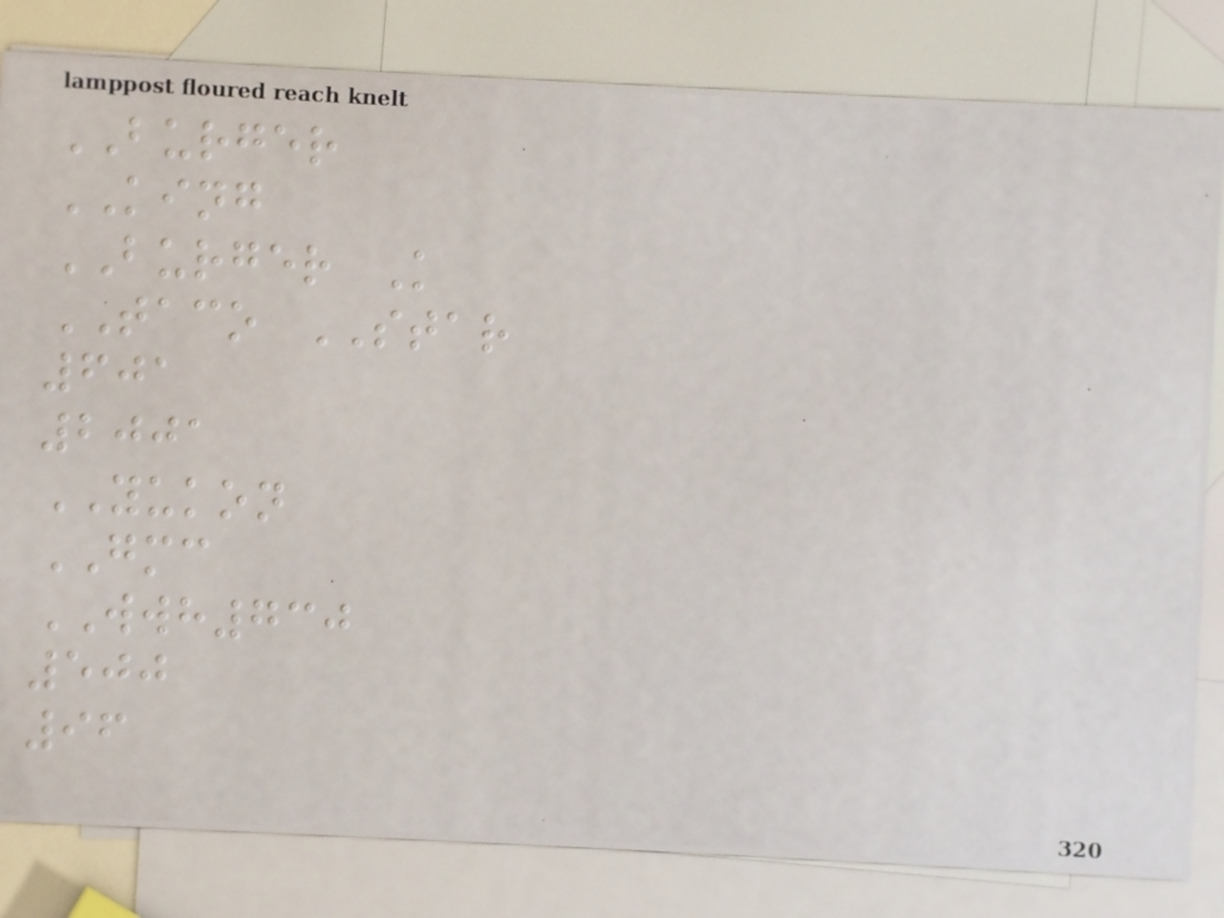BURGER
KING
BURGER K
TACO STAR
601
2001
YUKON
GMC
WWH730
500
96
